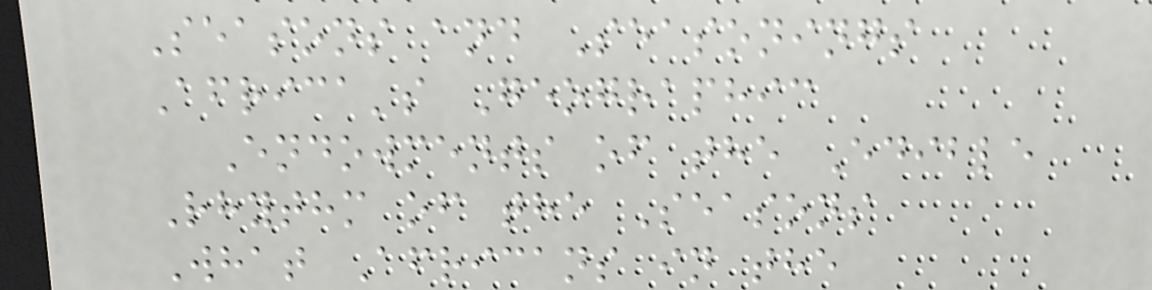Seasons and Seasonings
Africa's Geographic
Endowments of the Edible
Rhythm of the Seasons
What Africans in the
